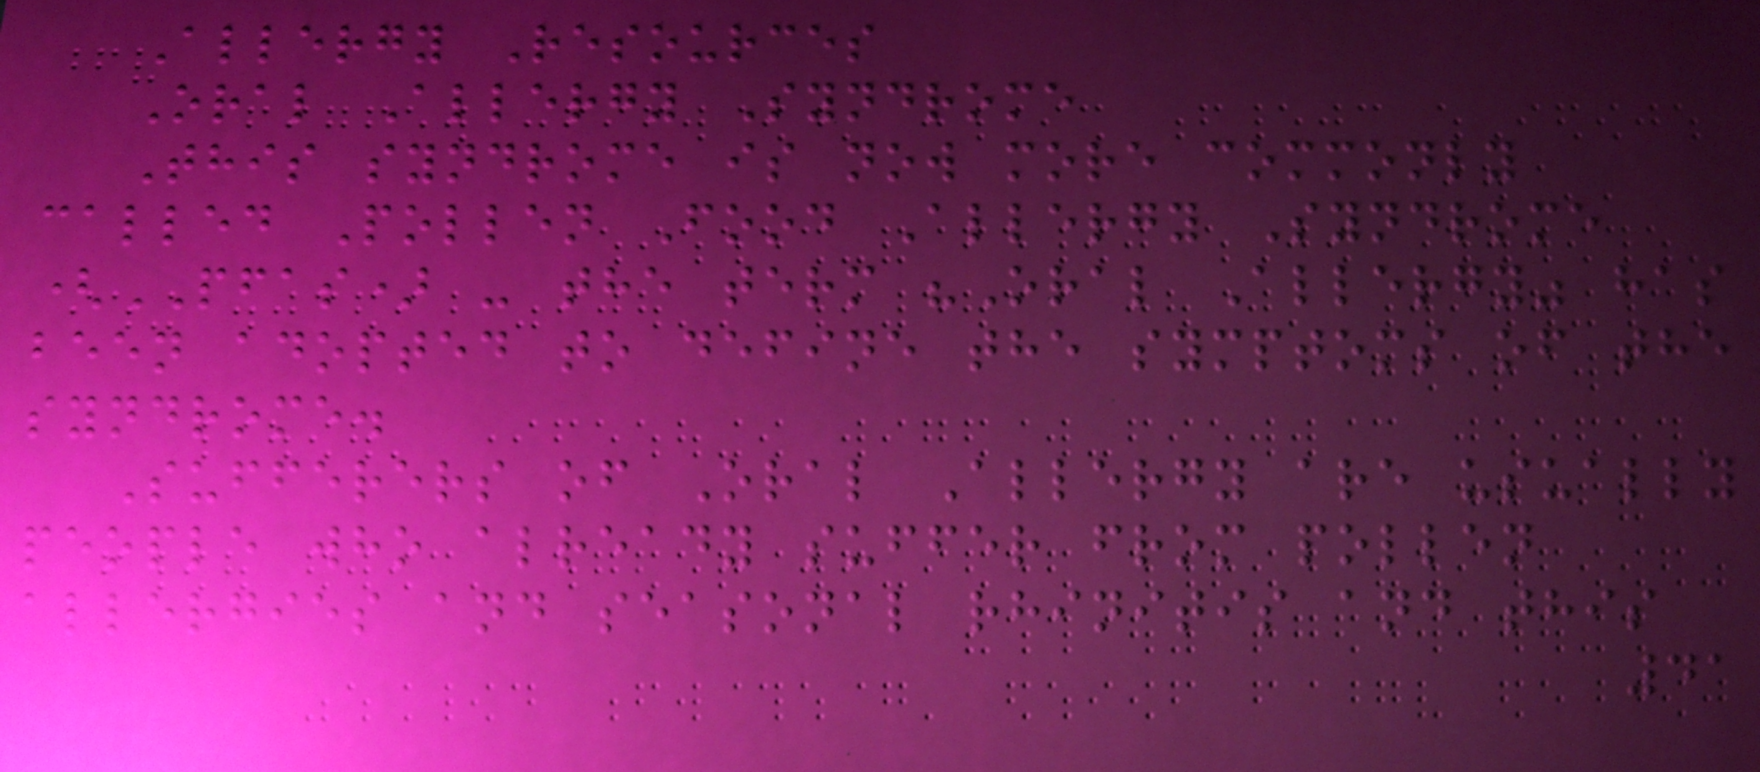Allergy Resources
Oral Allergy Syndrome
This syndrome is now more commonly
called Pollen Food Allergy Syndrome
(PFAS) - the term "Oral Allergy" has
been adopted to define the symptoms of the
syndrome.
Sufferers of Oral Allergy are usually
people who already suffer from pollen
allergies and seasonal rhinitis and this
41
